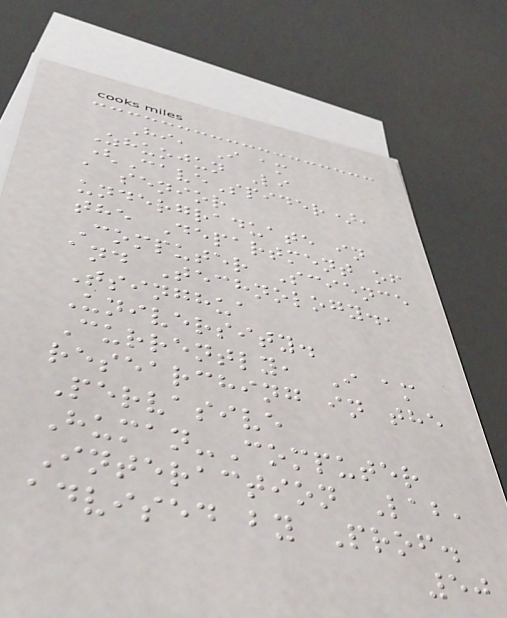Hi, I am
Zhuojun Li
(CaveSpider),
a senior
undergraduate in
the Department of
Computer Science
and Technology.,
Tsinghua
University.
Currently, I am
researching in the
Pervasive
Human-Computer
Interaction Lab,
advised by Prof.
50
